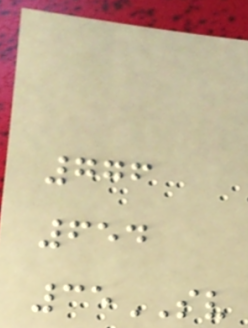776
654
35SV
